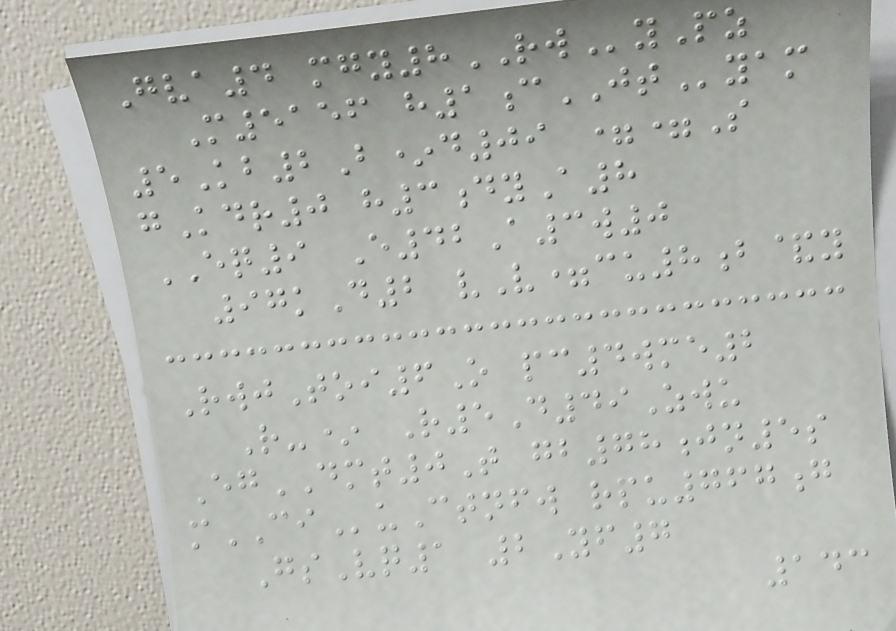Gva4 mgy8RWyPz
M5156 h1cJTyam
5Kb2B*d09 ==S
gKdr0 h3dyA8
EQ9 E42A3w0
97kD2 vV=cu8b&y
RwjToi6O pc4wme2
R-* R5D49Zwu
EgDMT0T gb78jn5s
mCIuCtnfw rpu767g
GsVq1 2Yf7
143
